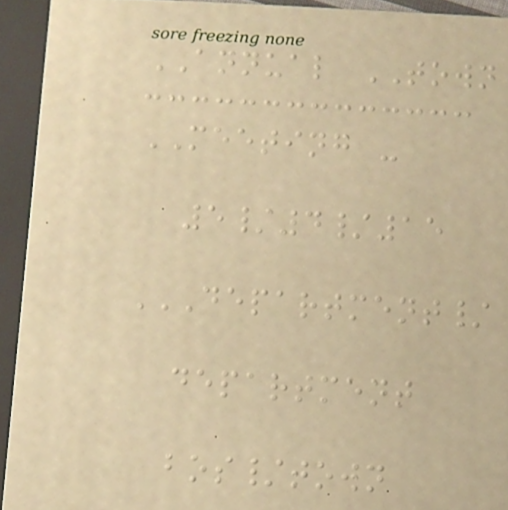ANNUAL TOWN
MEETING -
5/4/15
DEPARTMENT/
DEPARTMENT
BOS/TOWN
